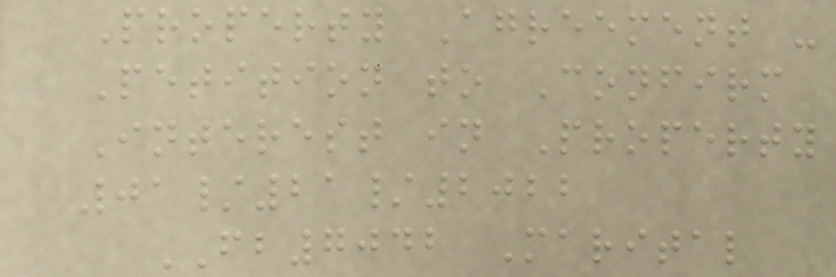Property Agreement -
Petition to Confirm
Interest in Property
01/21/2022
FB7042 Marital
